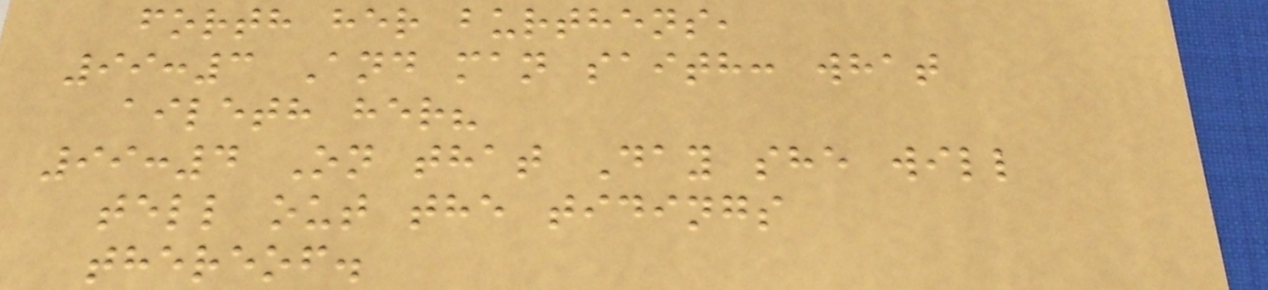forth her burthens,
99:3 And man saith: what
aileth her?
99:4 On that Day she will
tell out the tidings
thereof.
